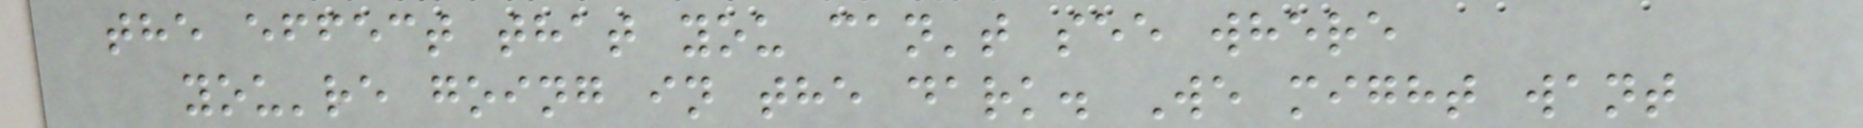the effect that you can't see where
you're going in the dark. We might want
